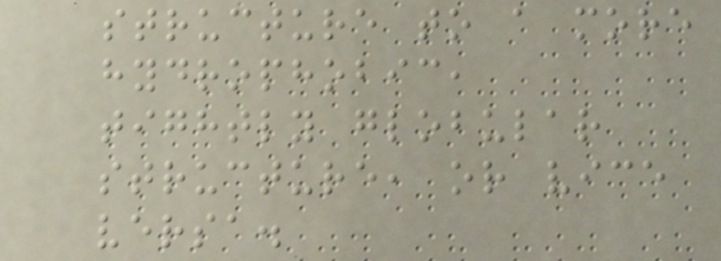structure to a more
hydrophobic,
tightly globular
structure, or vice
versa.
